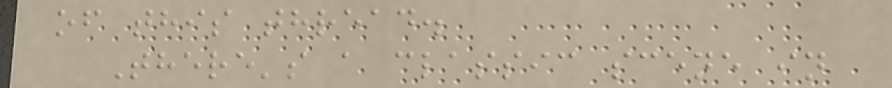of this thread.
There's a classic scene in
